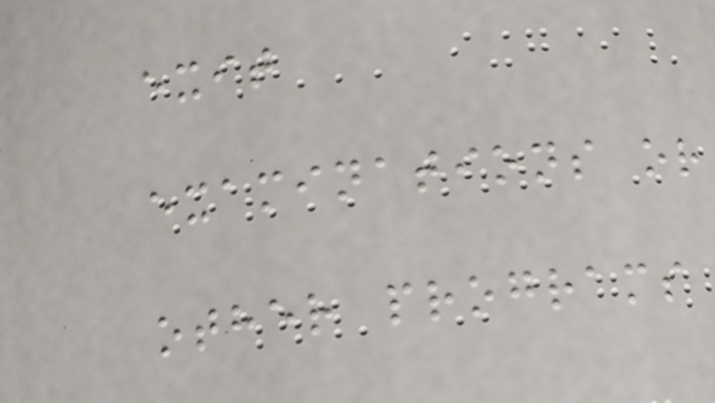exit
examinations or
other programs
